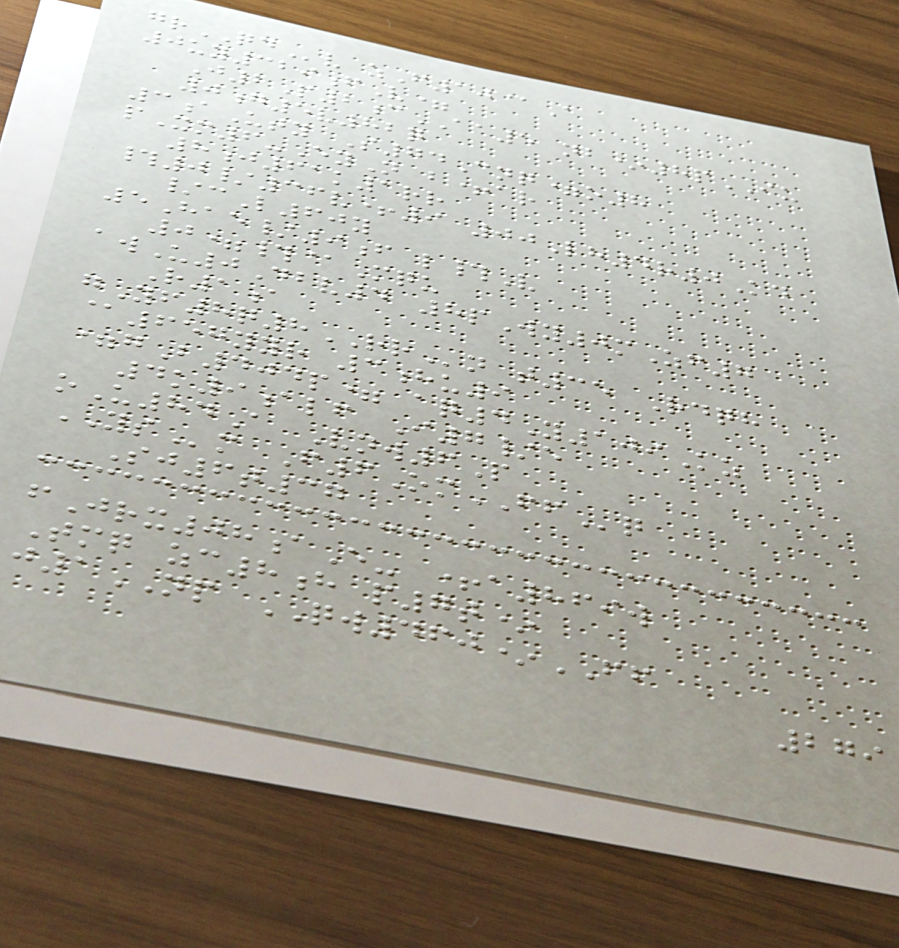grQDv zF10@A
0uy329fV=
J2P2cAA5 nb*8pIU
0g5v82q
3aUty S74Cnq=o8
pXm6-EyN b+ar
8j61k1rr
#0/36v+9 00Lh4r0Kd
/cL60y
5Hae/9f l#V
0=#@Mqu
awU0Dbv4 8pWy0mZf7
R1a
gYf8q8RRn t35 Rdqh
@657yyr 3hu9
=gB404p= aq4Y109Kz
4k9alf I7/e
oU84A Vnw6P
YSm F6OmFFq
Sj6t37
fJrx08aE- +a869w
Tmq zc8h p7t*
j1NP QW460*FF
279
